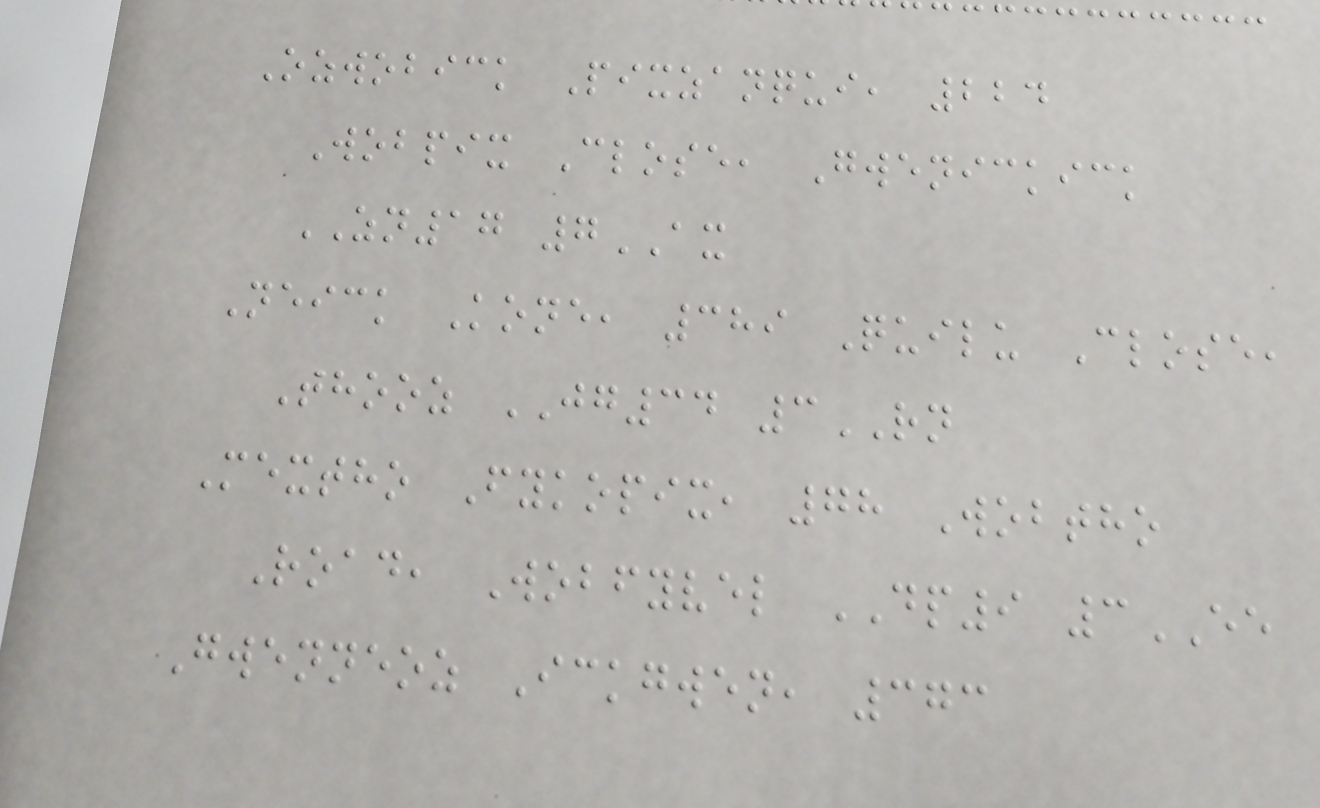Ozwobick Pixzanqui, 224
Wobpix Close, Gwenickick
ZN17 7AX
Neick Kone, 389 Quilu Close,
Thooz JG34 3RN
Mextho Fykopix, 78 Wobtho
Road, Wobfyvel DP9 3EE
Gwenneoz Ickgwen, 373
